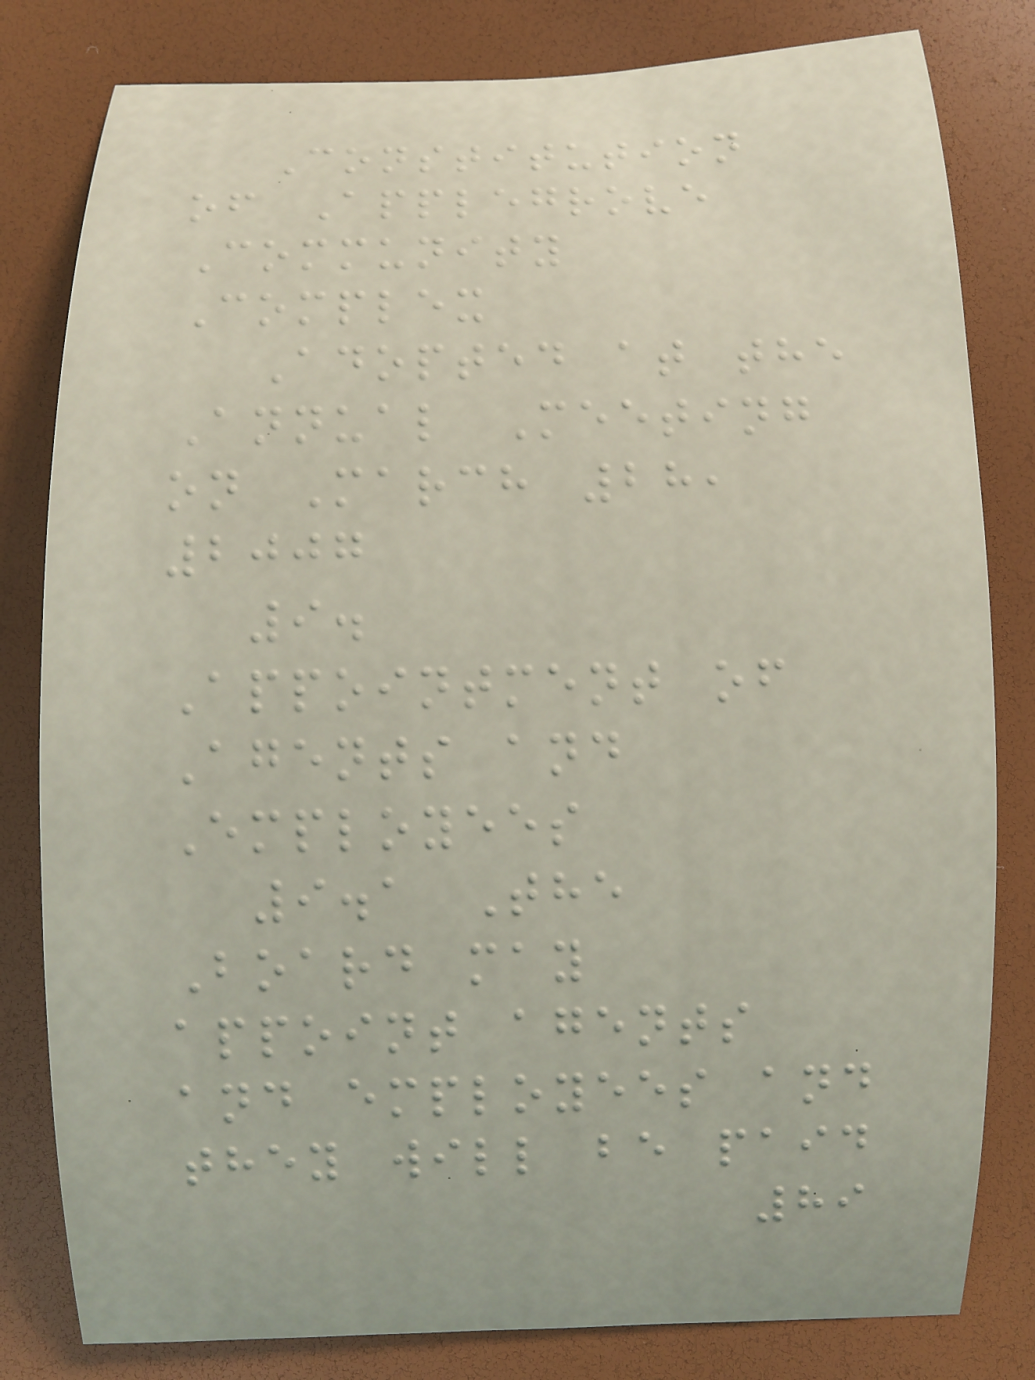Constitution
of Applegrove
Community
Complex
Adopted at the
Annual Meeting
on March 28,
2007
9.
Appointment of
Agents and
Employees
9.1 The
Board may
appoint agents
and employees and
they will be paid
89
